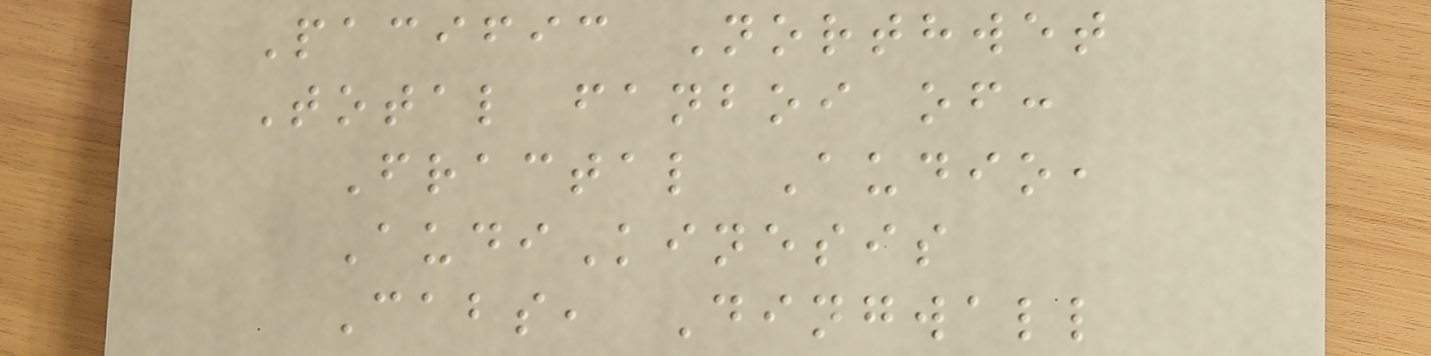Pacific Northwet
Total fanboi of:
Fractal Audio,
AudiKinesis
Cabs, Dingwall
